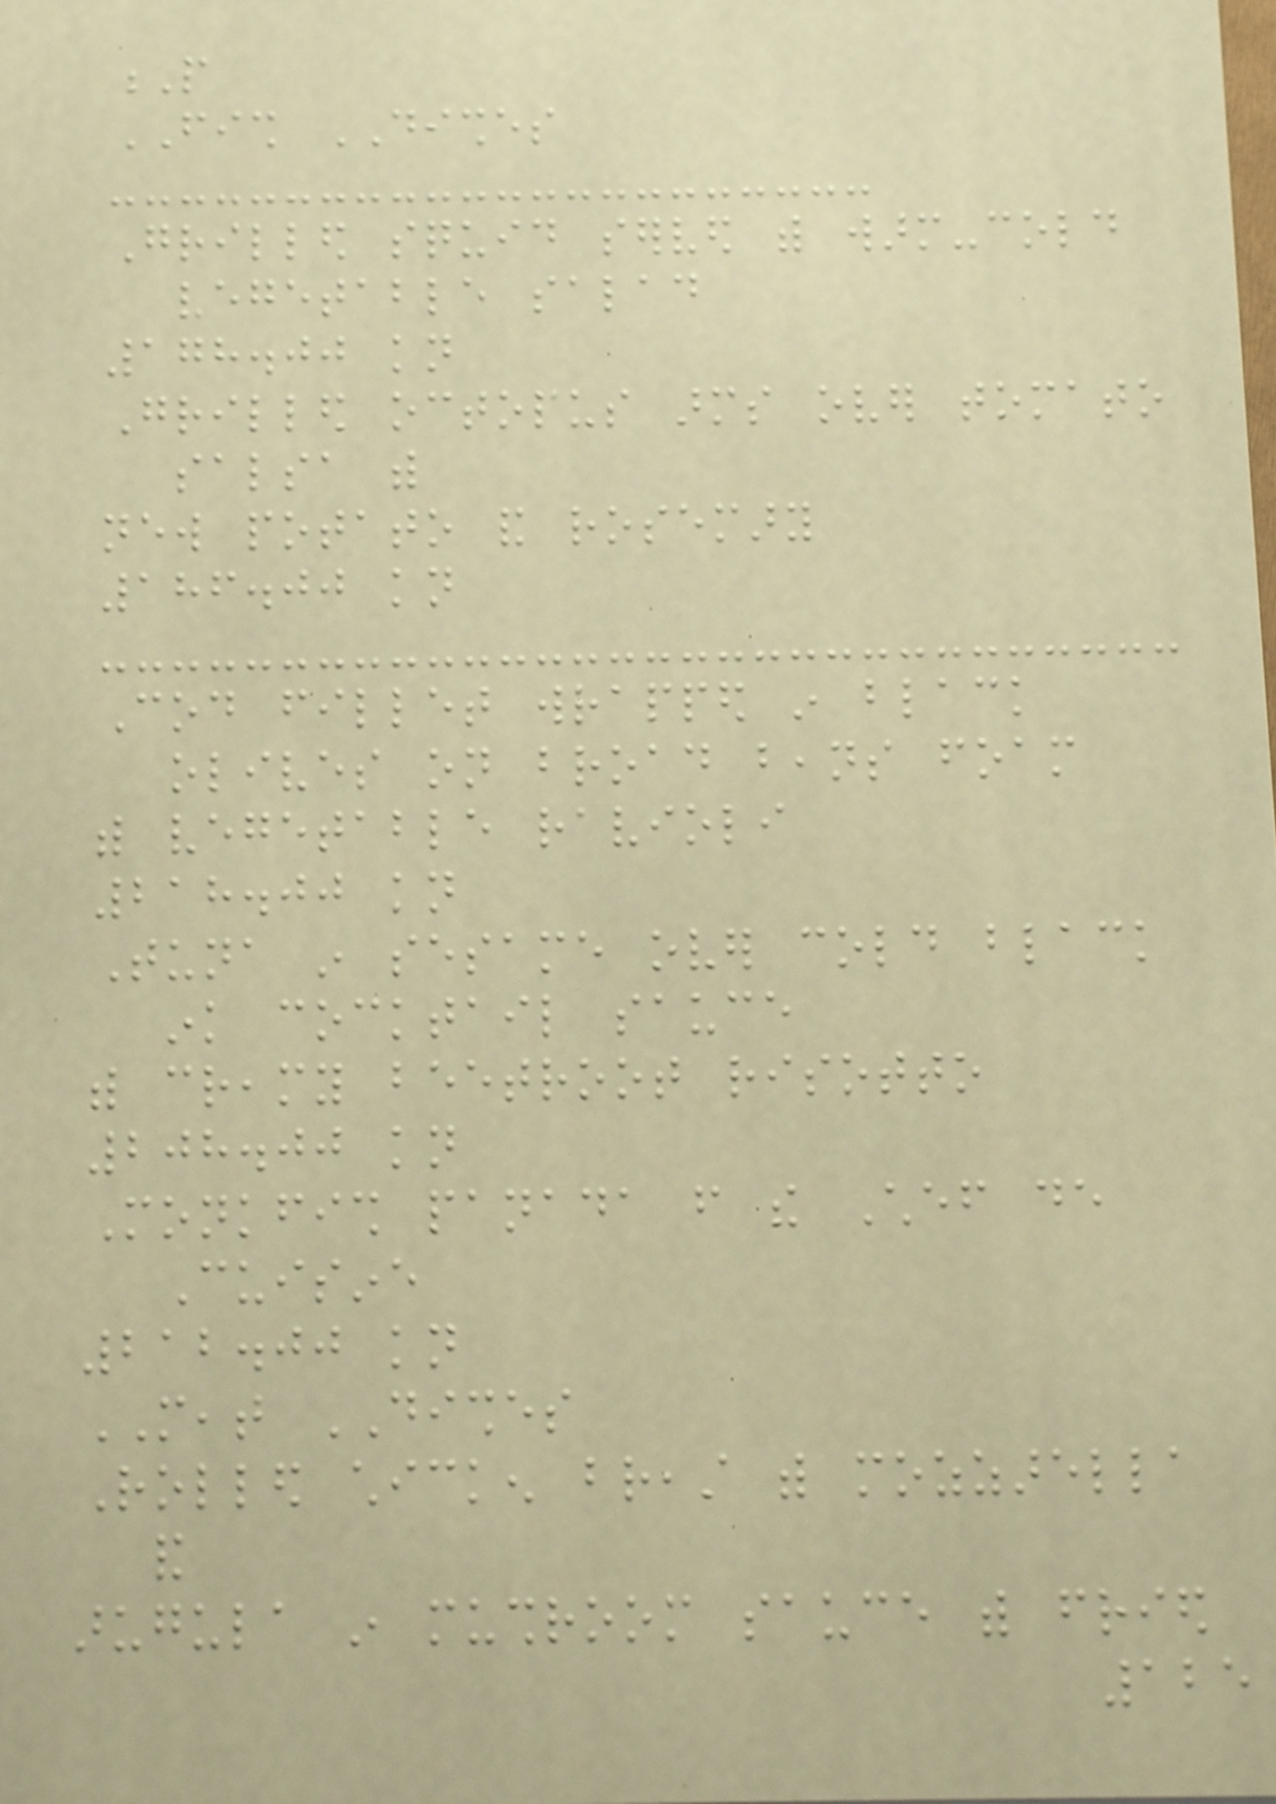P
FISH DISHES
Grilled squid served with warm-cold
vegetable salad
178.00 kn
Grilled octopus arms over tomato
salsa with
new potato and rosemary
186.00 kn
Cod fillet wrapped in black
olives on broad beans foam
with vegetable ravioli
218.00 kn
Tuna in sesame over cold black
ink cocktail sauce
with creamy beetroot risotto
208.00 kn
Monkfish panada from the Chef de
Cuisine
212.00 kn
MEAT DISHES
Rolled chicken breast with mozzarella
and
arugula in mushroom sauce with fried
125
